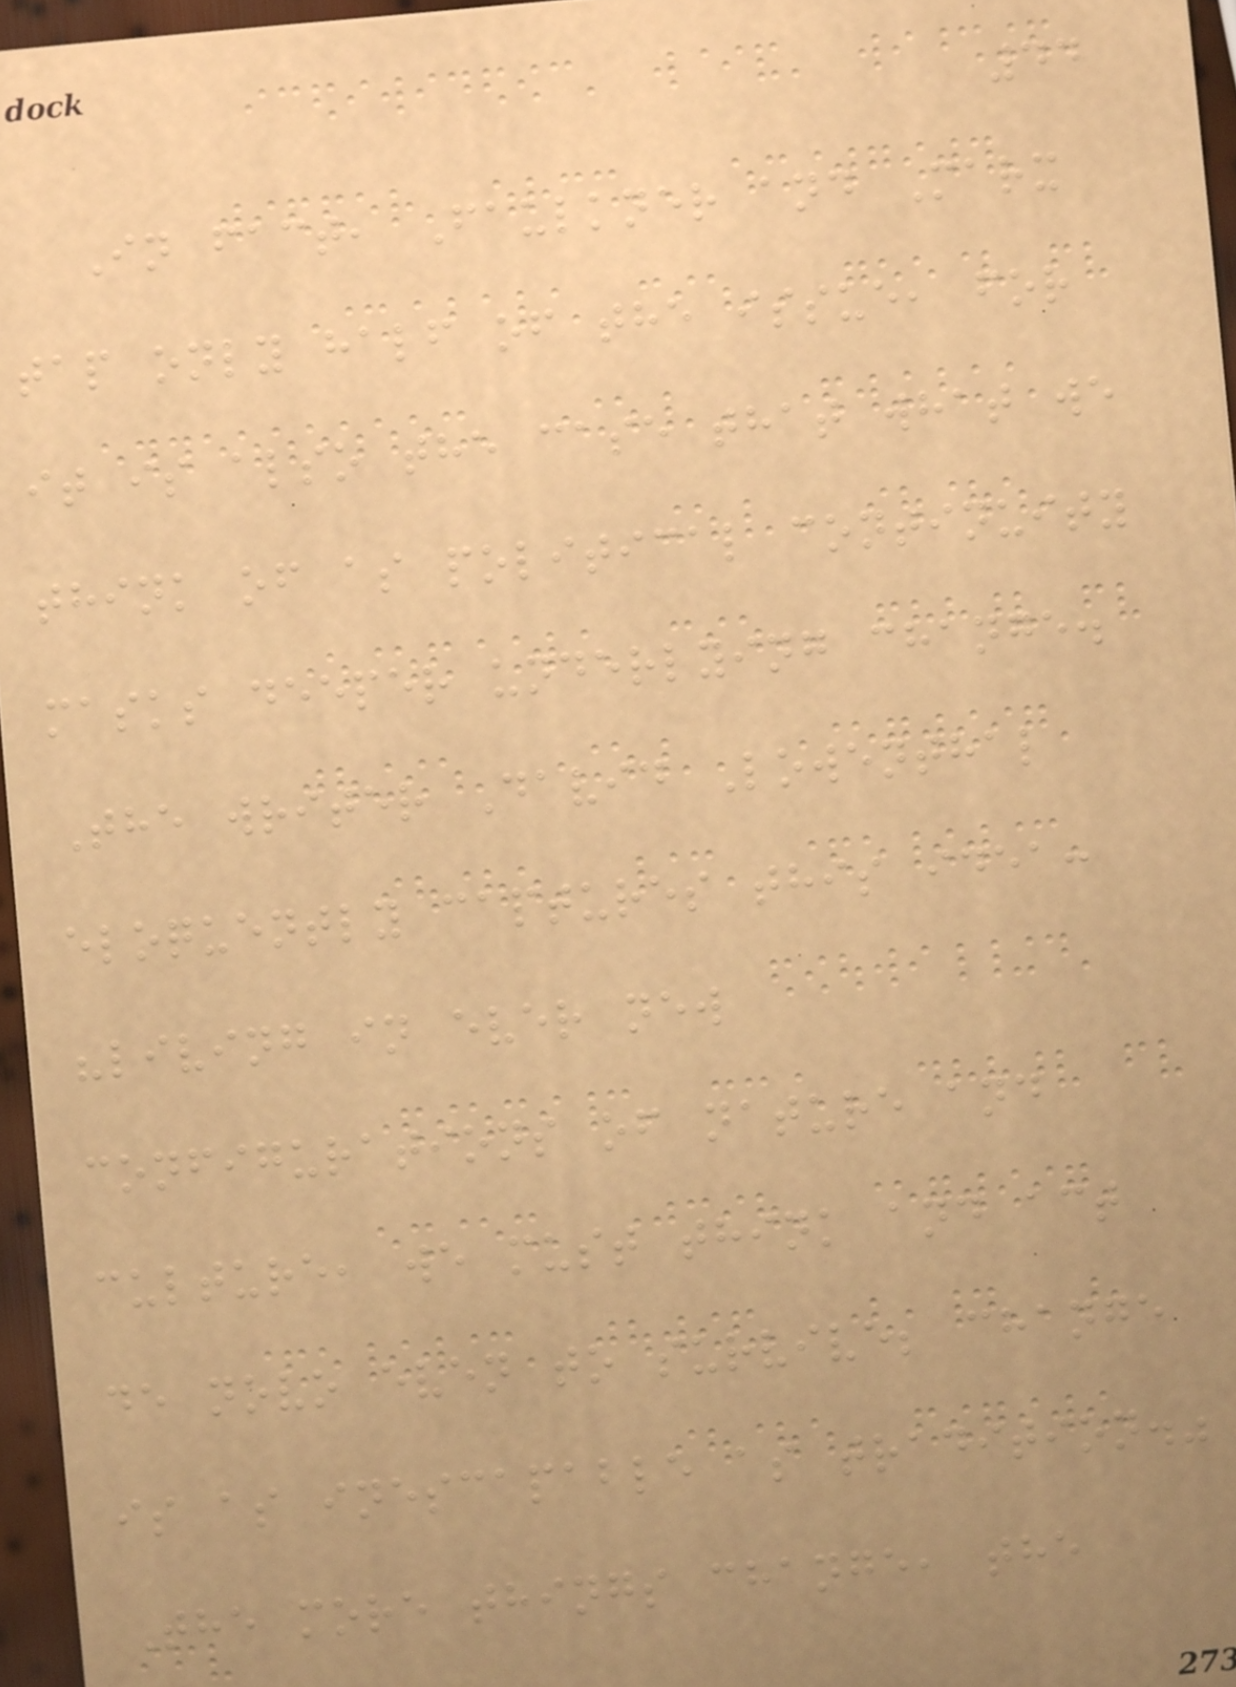44
In fact, Faulkner and Marx
tap only half of the issue, for
it is also the case that what we
think of as political continuity
masks deeper underlying change.
The writer David Lowenthal
eloquently captures this idea:
"living in ever new
configurations of nature and
culture, we must think and act
de novo even to survive; change
is as inescapable as tradition."
The more things change, the
